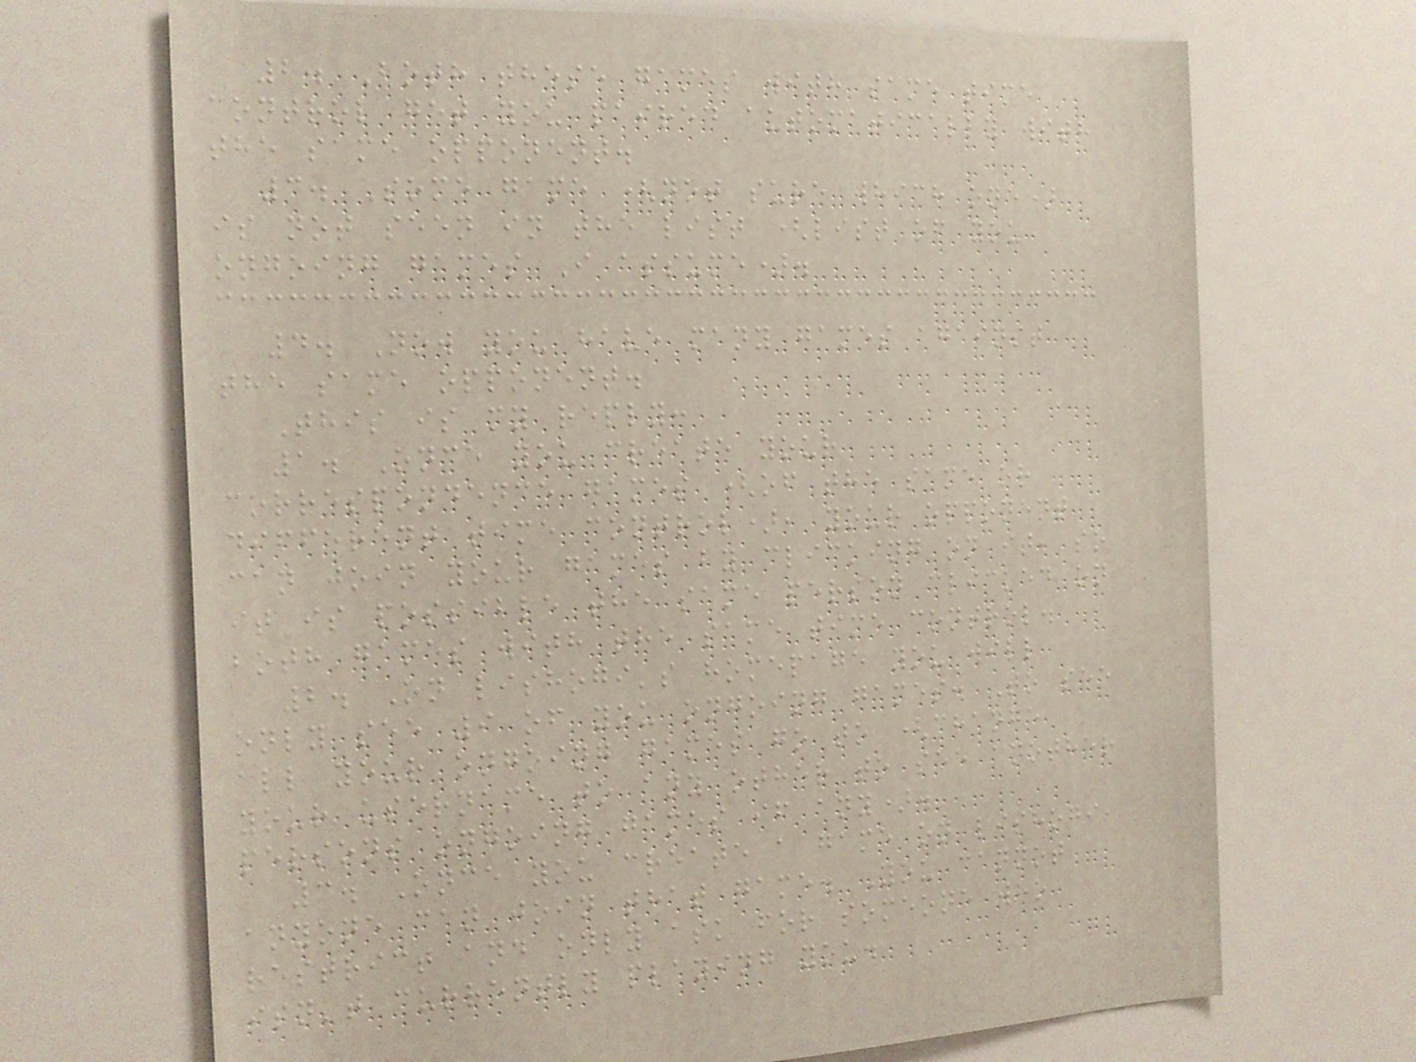2. Both these games with same time
control get you paired automatically with
the same opponent.
3. Some game (not sure which one)
is not seen in the list (list of you
ongoing games I assume).
4. Now you have many games against
the same opponent.
This is my reply:
1. Once you create your
correspondence games (of the same or
different time control), your opponent
can join your games by clicking on it, so
it is possible the same person clicked on
both games with the same time control.
2. On lishogi's homepage you will
only see 9 of you ongoing games. To see
all your ongoing games go to (change
your username to any other to see another
persons ongoing games if any).
3. Once you create a game on lishogi,
anyone can join that game. You cannot
restrict and only ask for someone who
isn't currently playing you.
